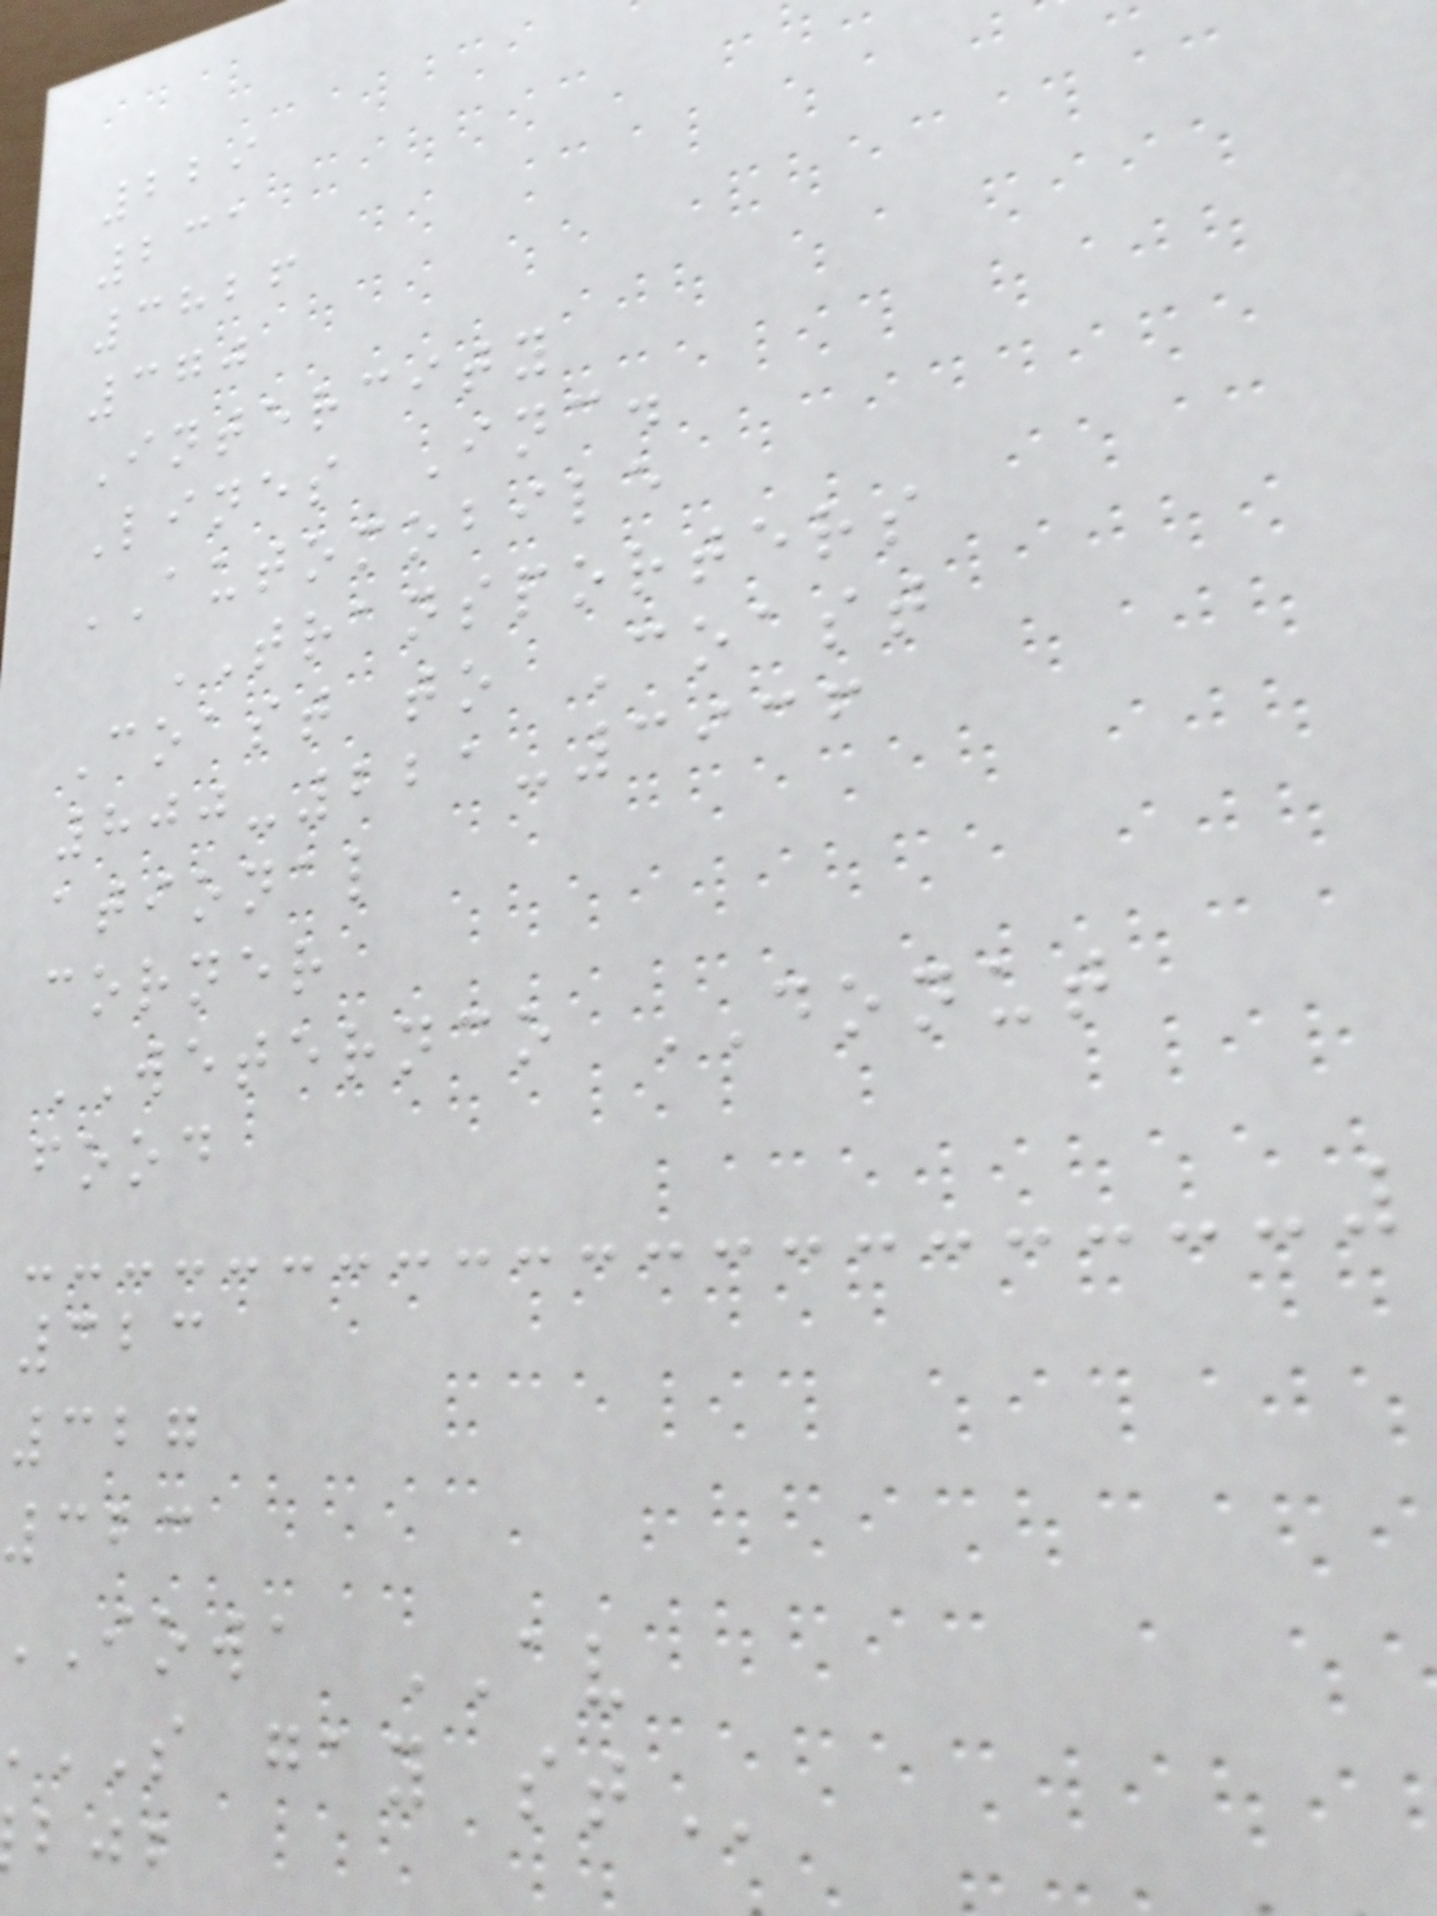229
231
3826
370
Intercity
Lines Inc.
AUTOMOBILE
TRANSPORTERS
Coast to Coast
800-221-3936
ational
corner
WETERNCO DONUT
food
323
327
323
iowa AV
S gay
